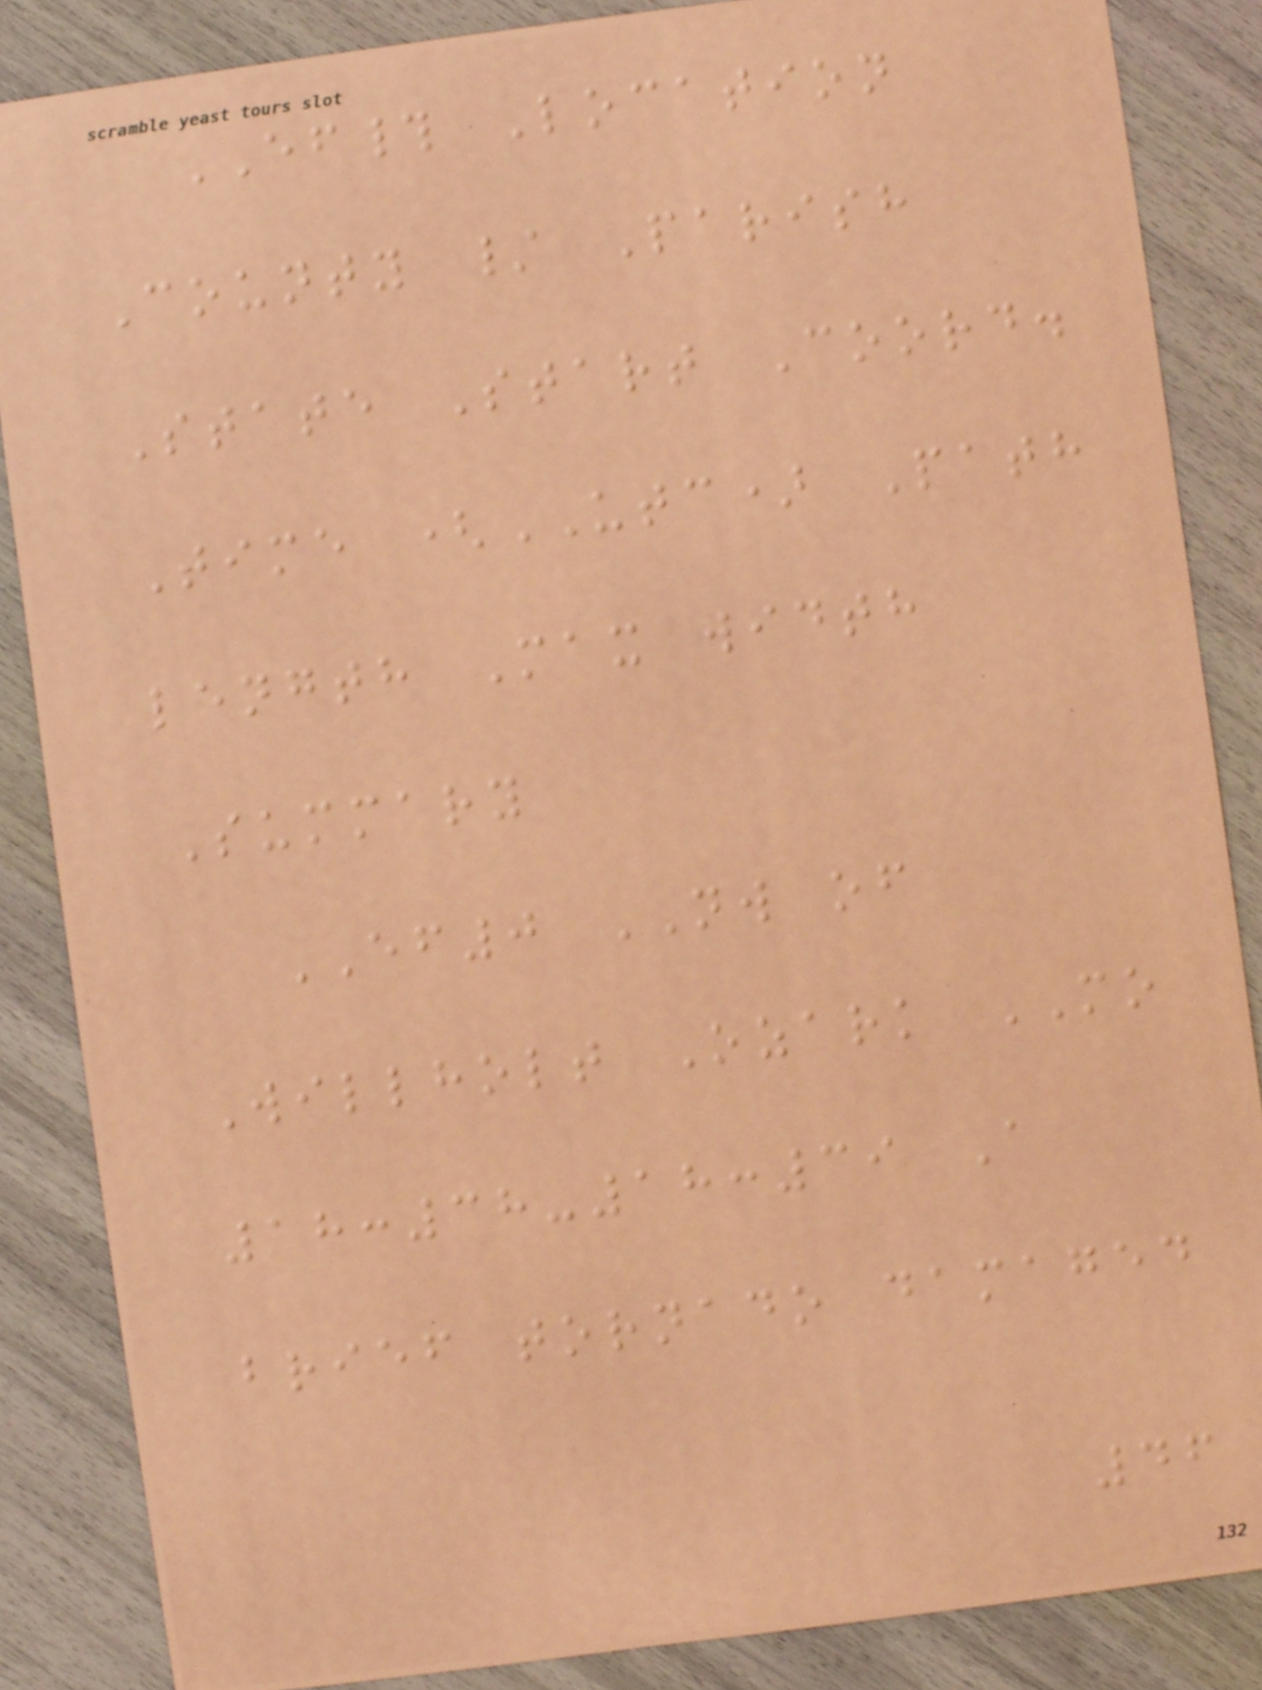EF# Location
County / Parish
State Start Coord.
Time (UTC) Path
length Max width
Summary
EF0 NW of
Willholt Ozark MO
18:38-18:39 A
brief tornado damaged
46
